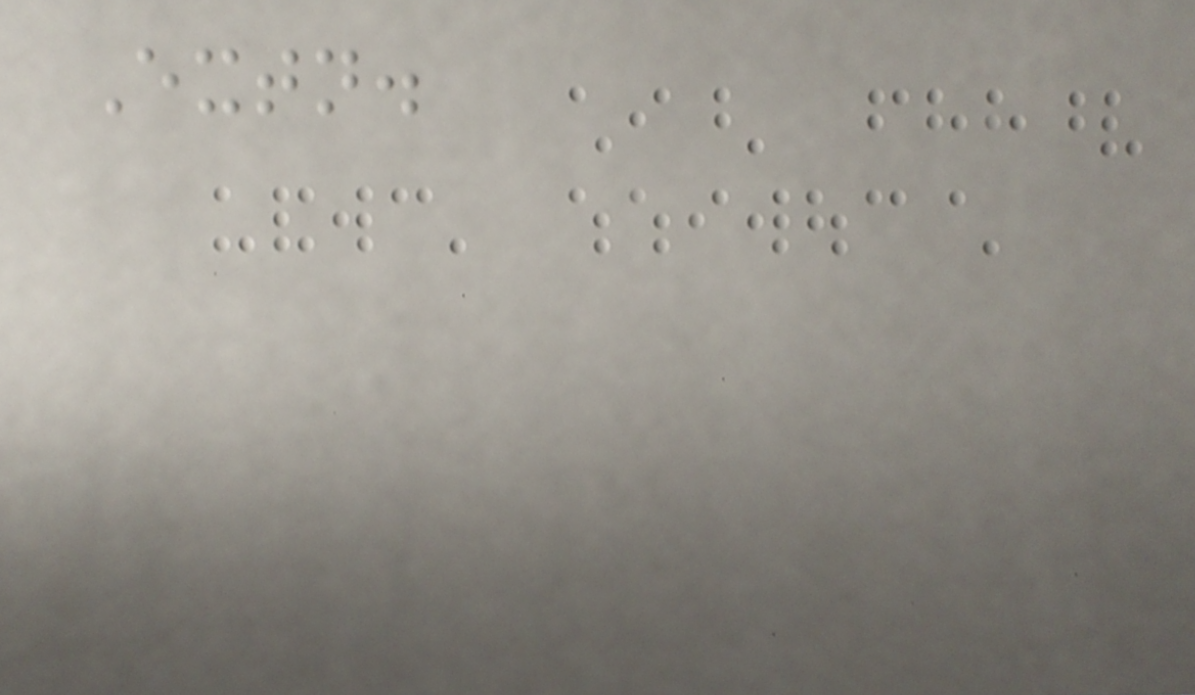Extn.
